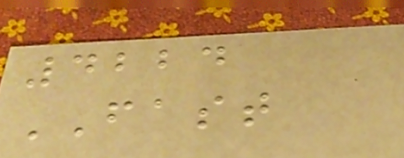4224
FAST
